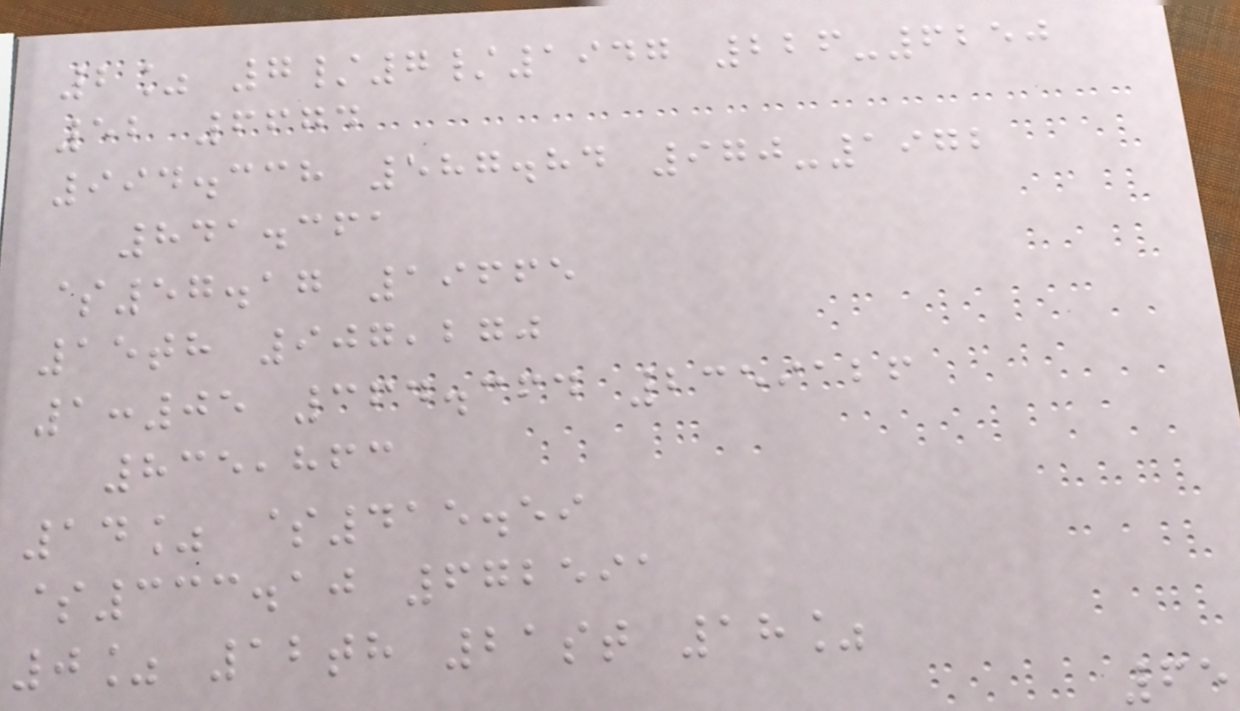2% 7/7/1947 226-6250
52 6674
994.338 587.84 970-1972
841.361
$57.17 19665
15th 907,270
1:05 364.364 2359126
835,863
14% $415.59
$333.10 672591
0% 12th 21st 18%
65
